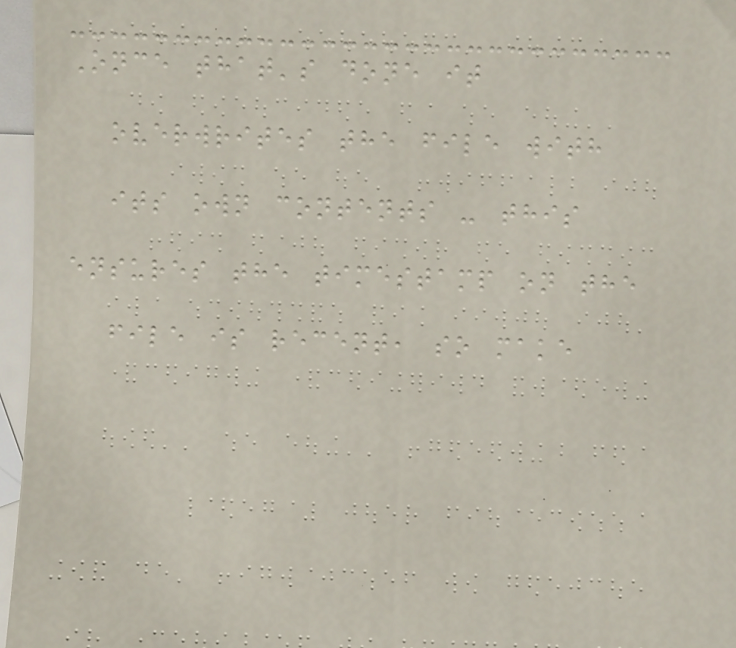Once that's done it
overwrites the file with
its own contents - this
ensures the timestamp on the
file is recent, so make
